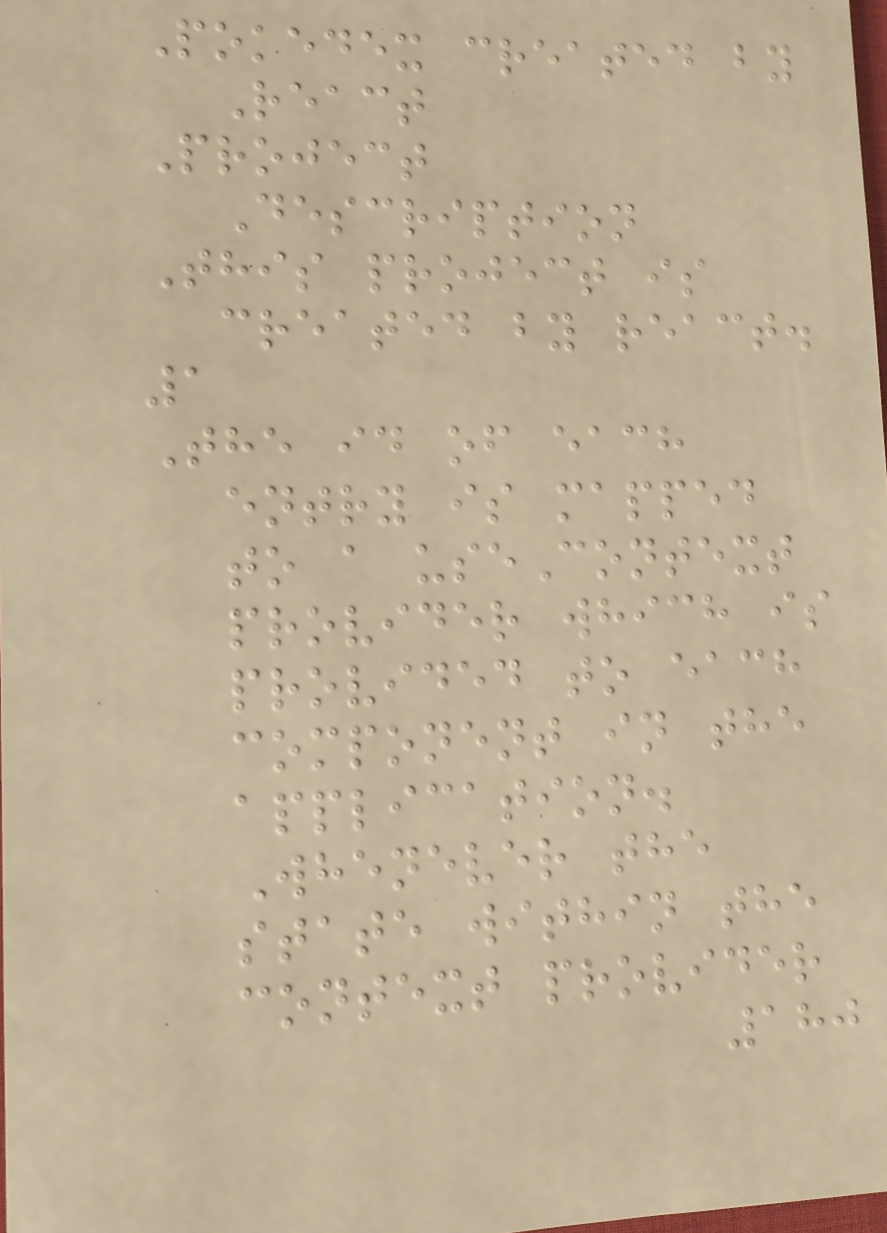Pokedex created by
React
Project
Description
This project is
created by react.
1
The id of each
entry is mapped
to a useContext
provider which is
provided to each
component in the
application.
Whenever the
state within the
context provider
180
